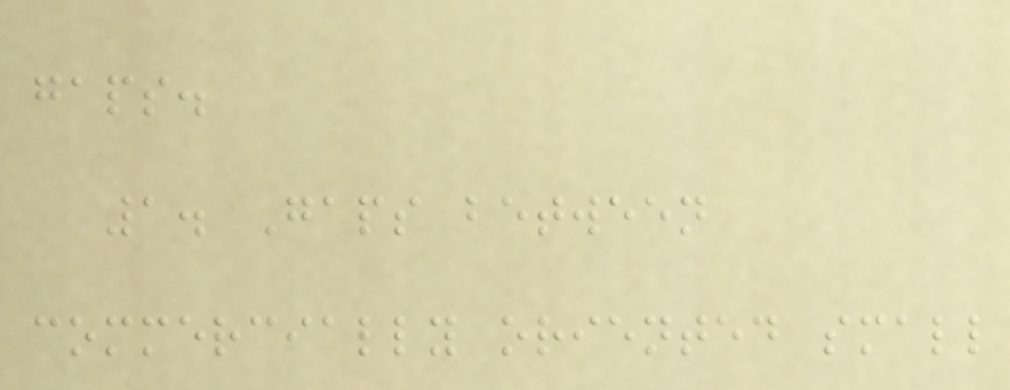gaps.
1. Gaps between
commercially oriented small
